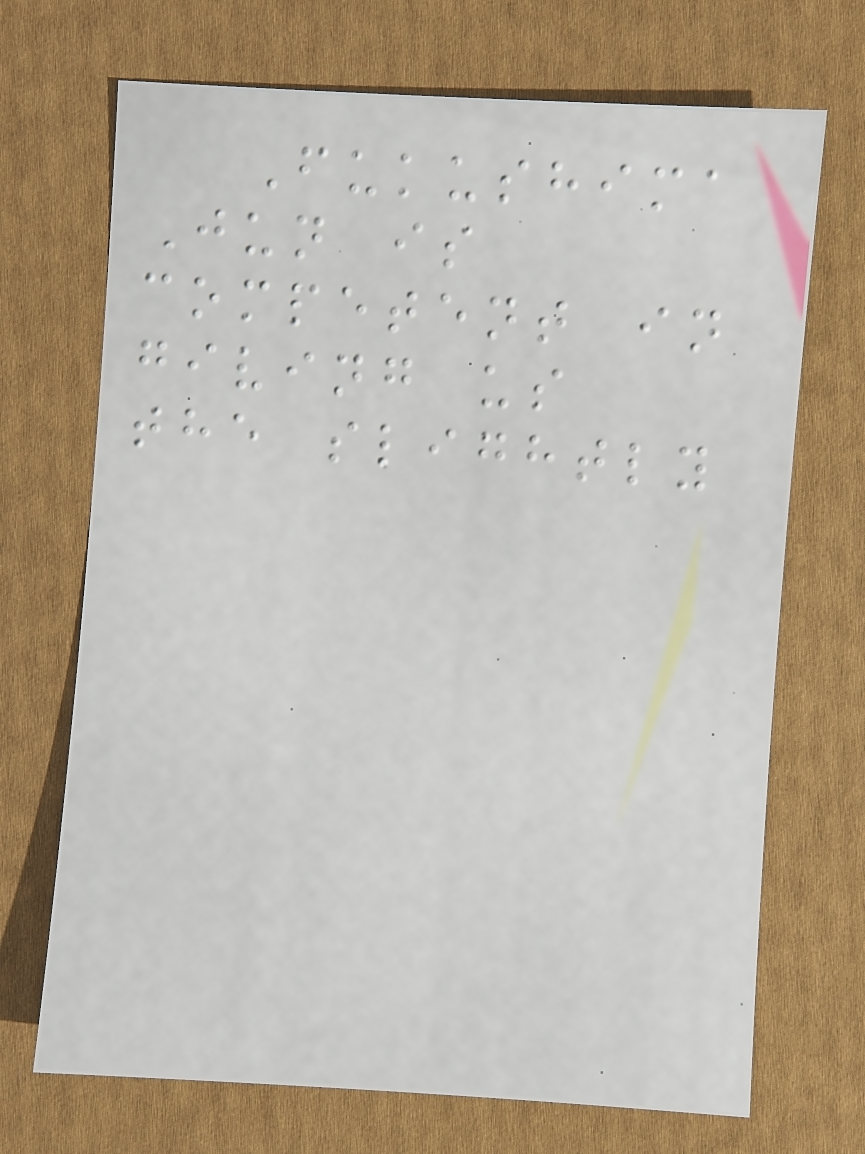Fukushima
Jun is
competent in
giving us
the slightly
